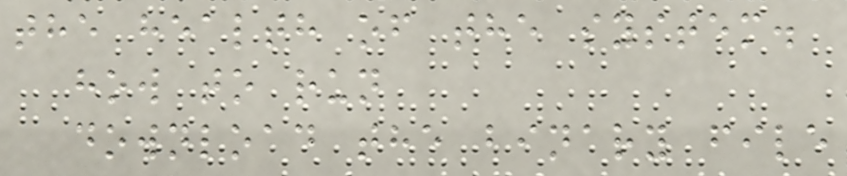the health of the system.
how to run
download the binary file
